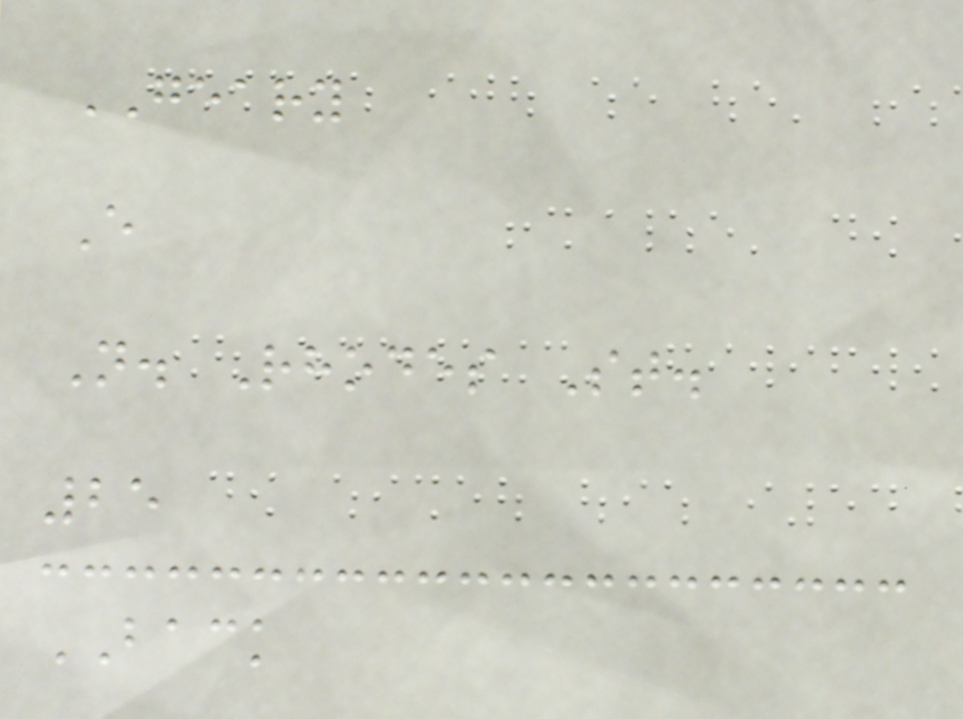GEARY
E
N. Rhodes St.
25
BACK
